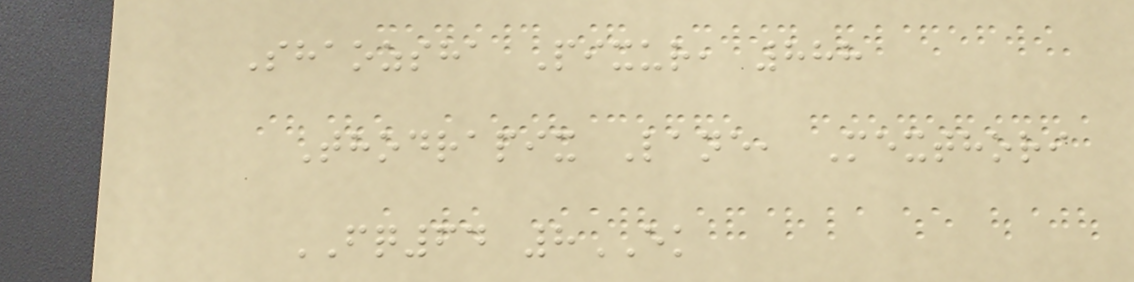Shaozsha Pixur, 888
Thodrapix Lane, Mexthori
FQ64 8EK
